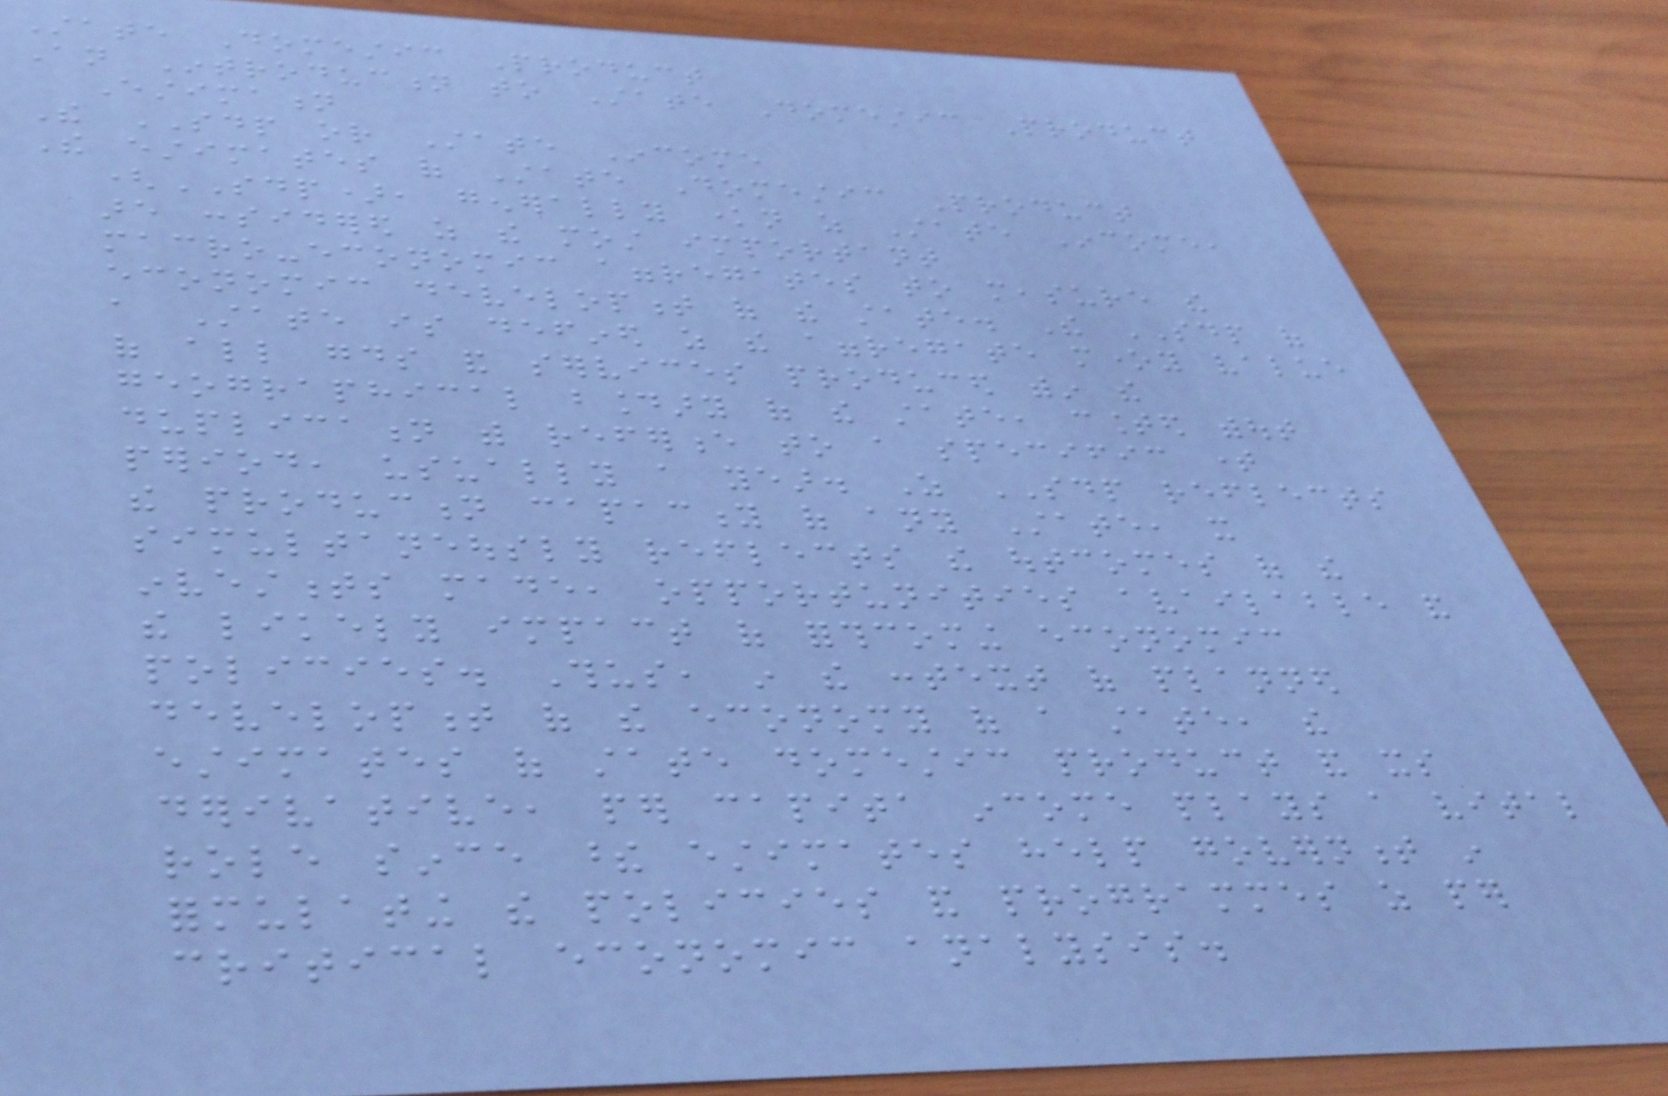State Domestic Product
An Introduction to State Domestic Product
Estimation
The SDP or State Income
The estimates of State Domestic Product
(SDP), generally known as State Income,
are considered as the most important
macro-economic aggregates to measure the
economic development of the state. The SDP of
a State is defined as the aggregate money value
of all goods and services produced within the
geographical boundary of the state, counted without
duplication with reference to a specific time
period, usually a year. As SDP reflects
the production capacity of any State, it
simultaneously reflects the outcomes of the
investments made, opportunities available and
the likely impact of forthcoming economic
policies. Thus, in the context of planned
development of the economy of a state, the
estimates of state domestic product and its
derivative, per capita income plays a vital
role since these estimates help government in
formulating the policies and programmes as per
critical economic analysis.
